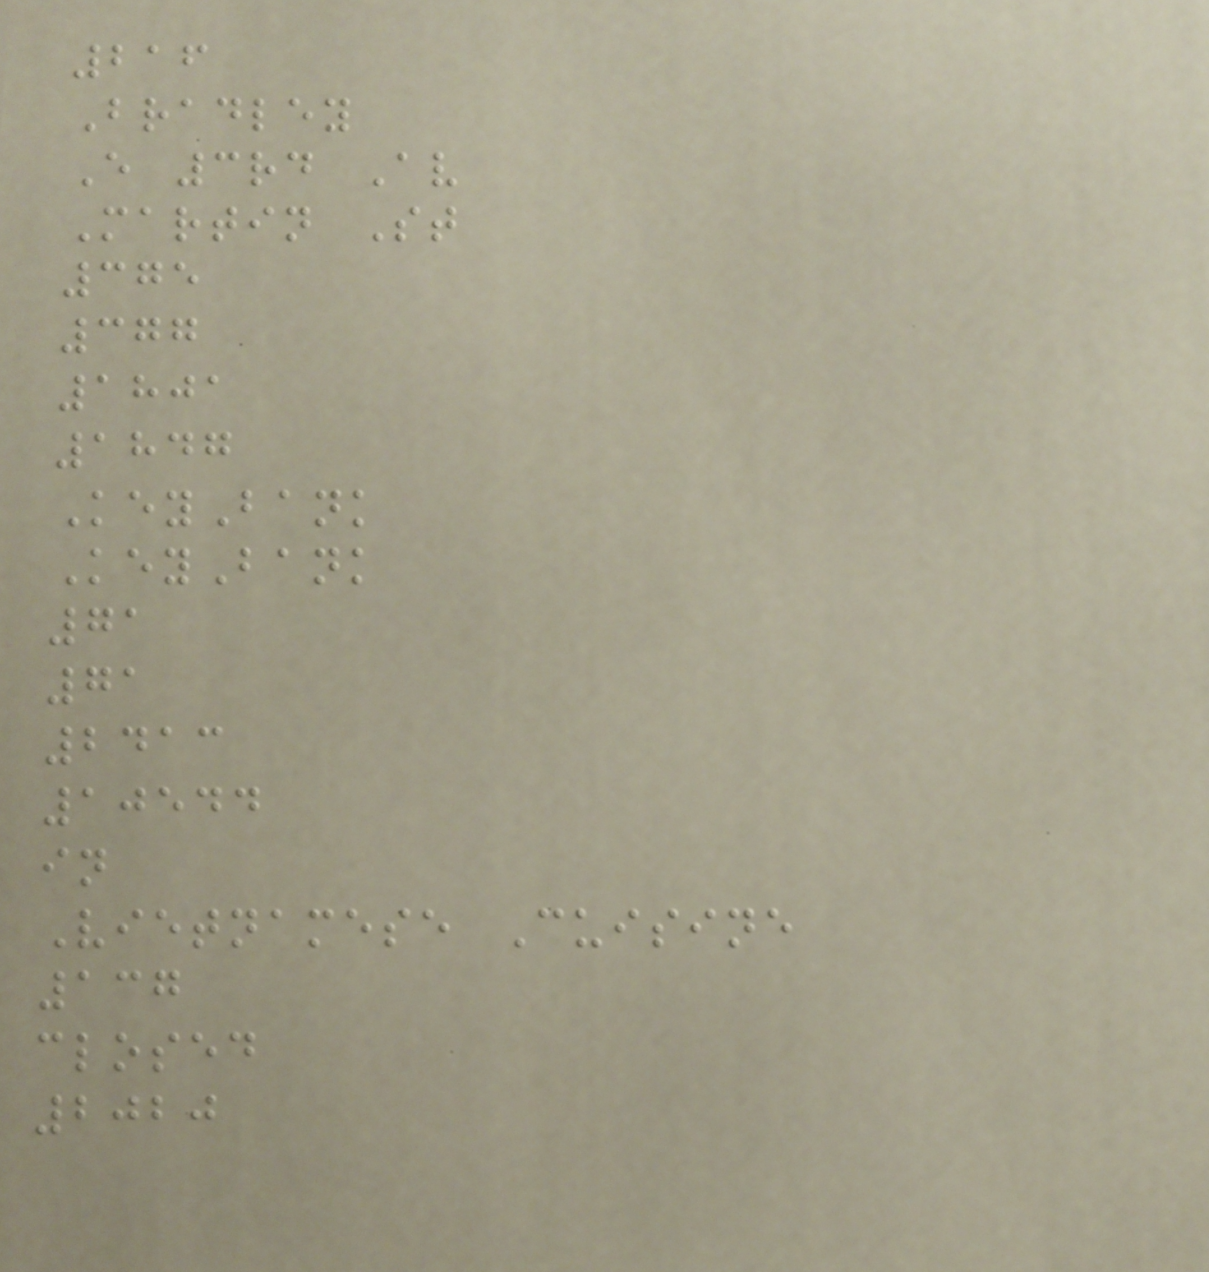216
Bradley
E 3rd Av
Martin St
375
377
1801
1847
KeyBank
KeyBank
71
71
2413
10544
in
Vietnamese Cuisine
137
closed
2020
